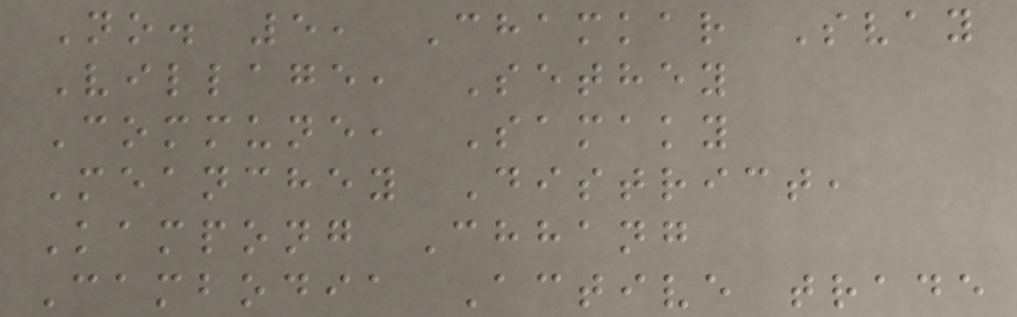No. 5, Chamkar Svay
Village, Sethey
Commune, Samaky
Meanchey District,
Kampong Chhang
Cambodia Active trade
